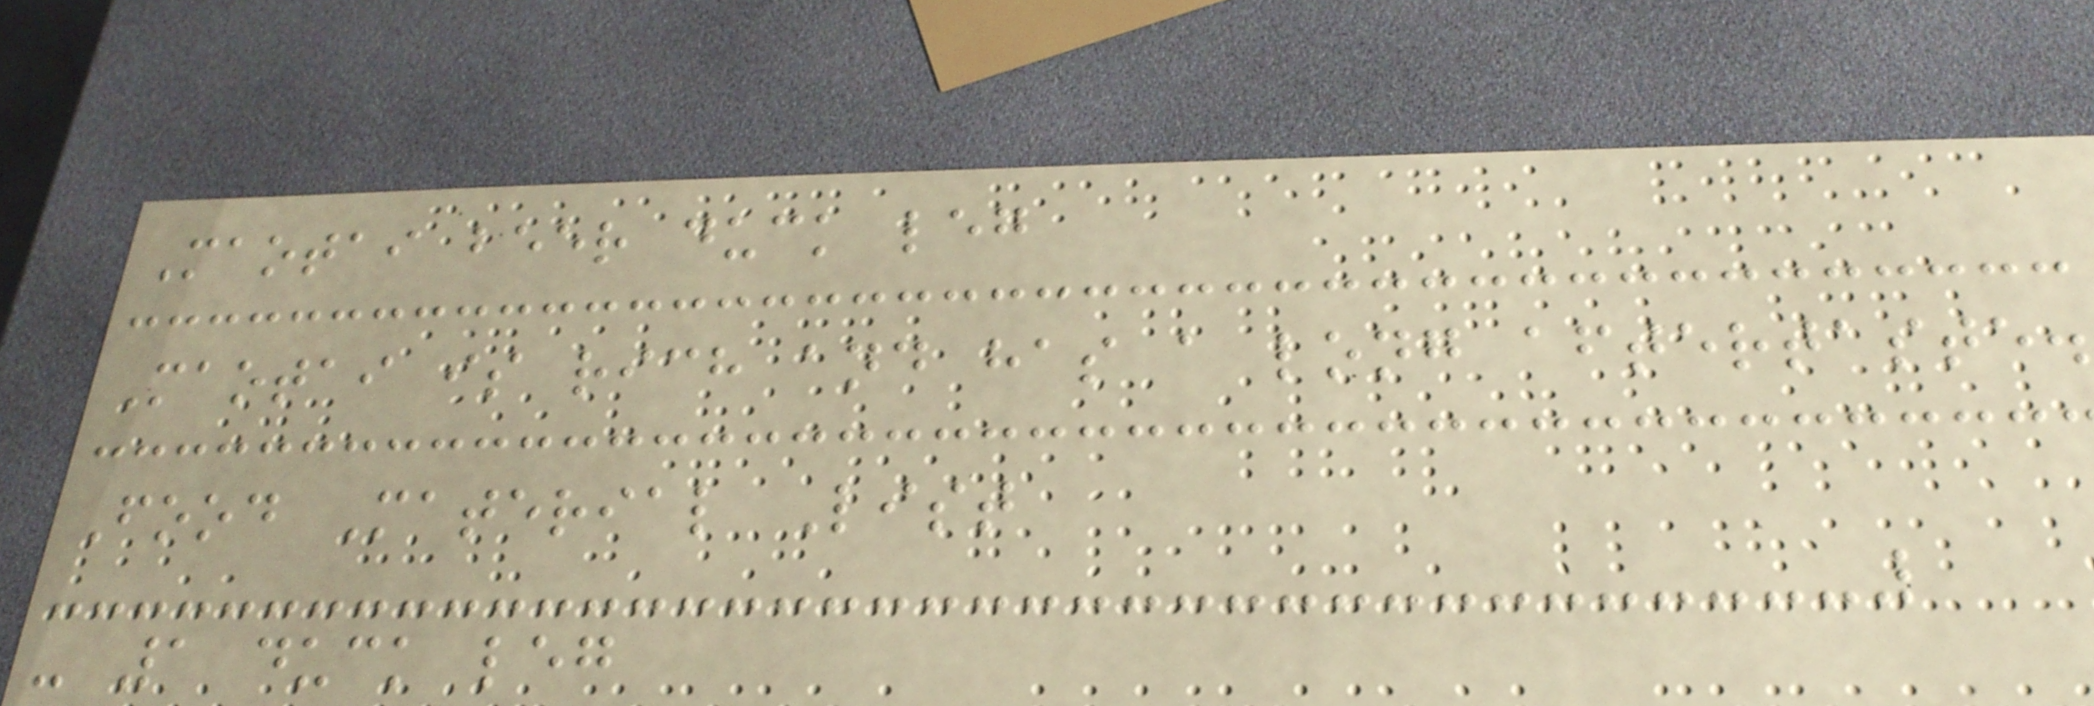Maotai beer duck leg
Maotai is rich and has a long aftertaste.
Food Material List
- 1 duck leg
